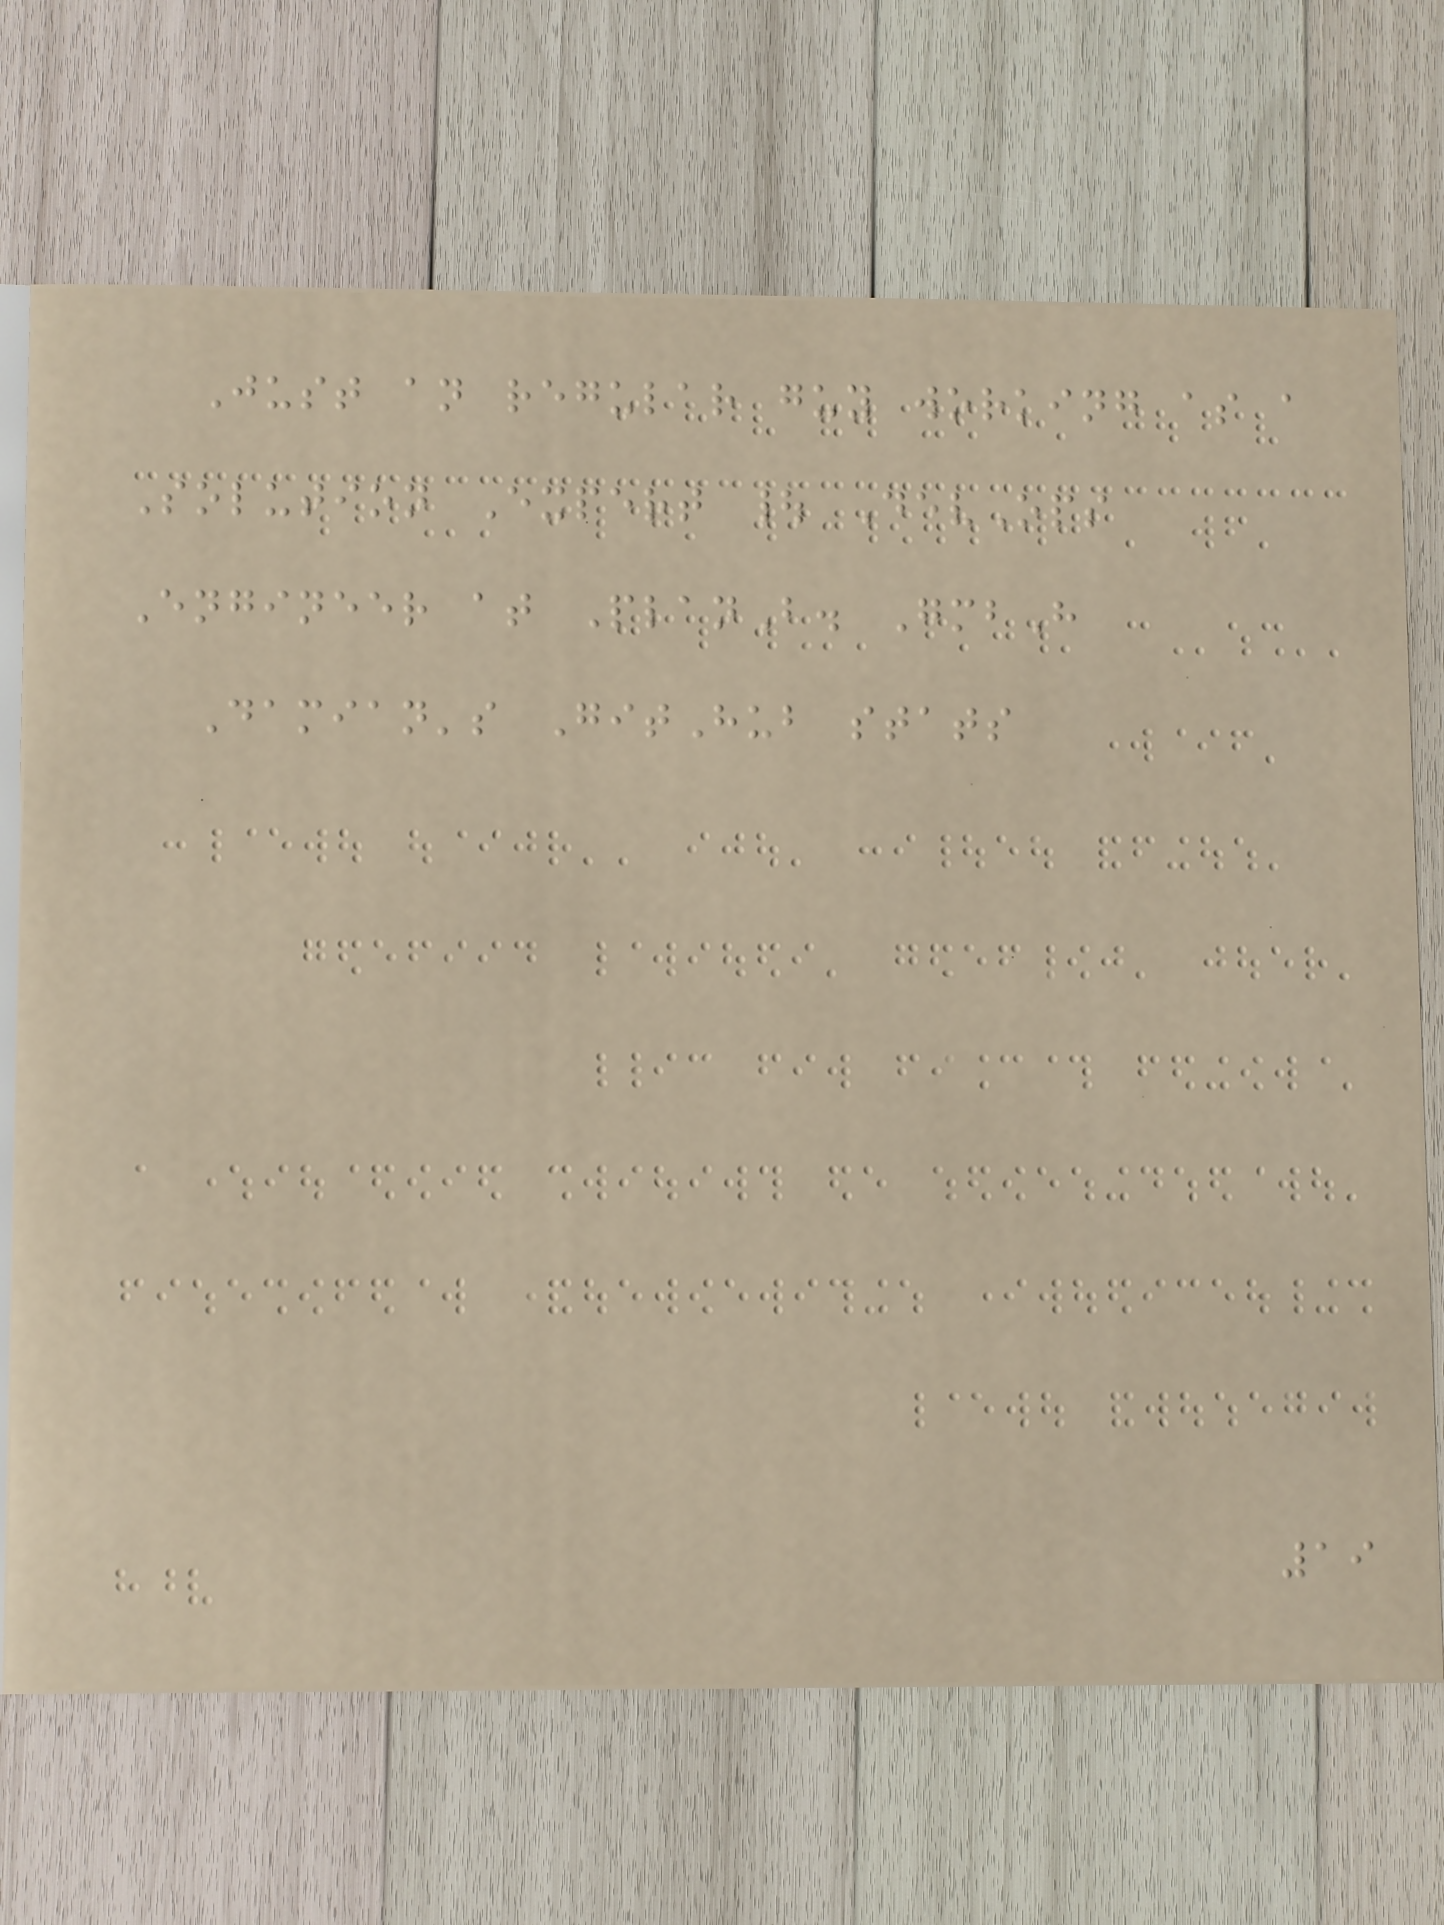Just an regular guy working as a
Solution Expert | DevOps
Engineer at PlanB. GmbH
Damian's GitHub stats
19
